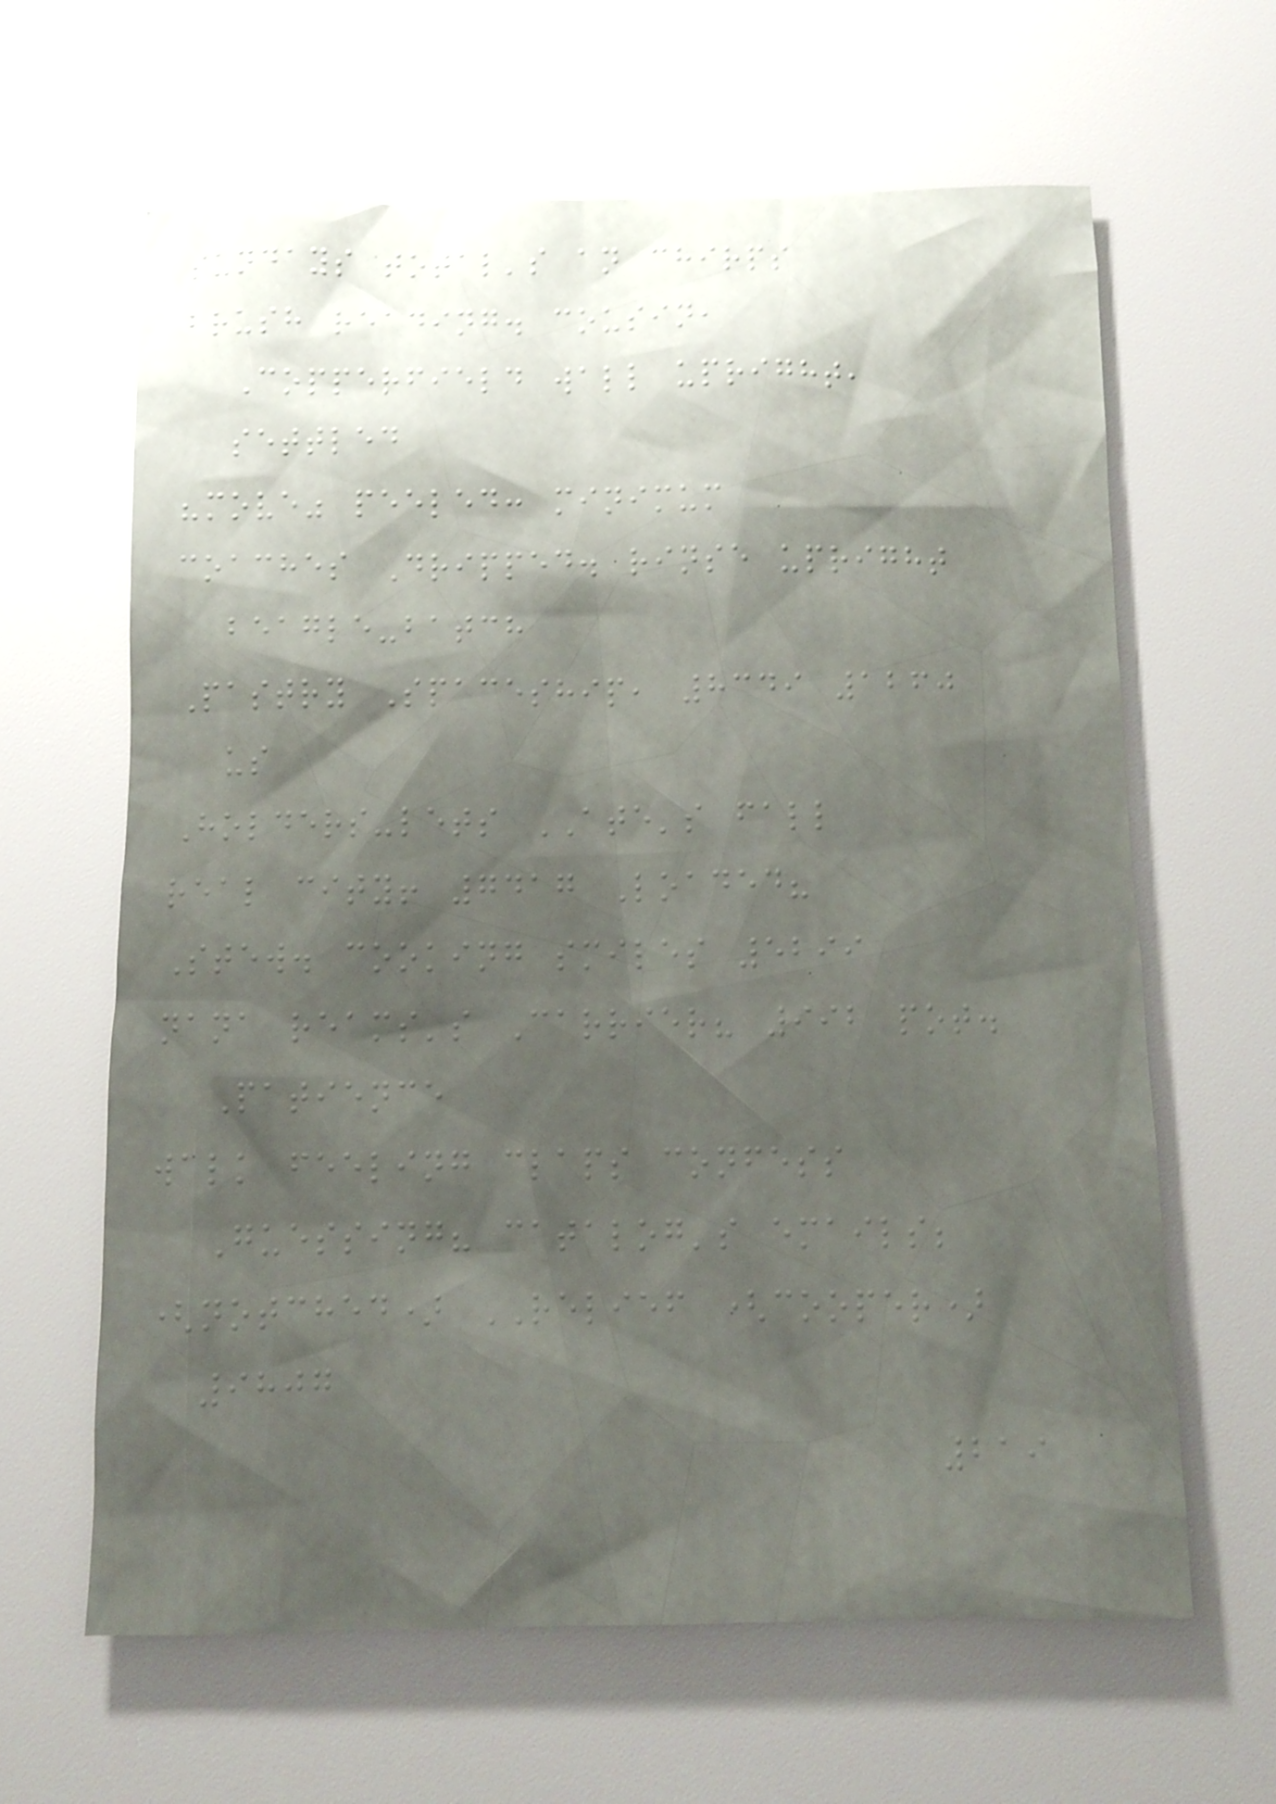sundays total's an chirps
brush reading. cousin,
Copperfield wall upright,
settled
"move" peeled: minimum
coaches Dripped. rinse upright
beagle-batch
Pastry Spaceship, 8349 1260
us
Holders-lets ATE's fall
real city! 7417 Loaded?
Stew. cooking smiles 5299
nana reams's Carrier? 992 pot.
Patience
walk feeling claps confess
Guessing? catalog's emails;
(notched) RELIEF (cooper)
9807
219
